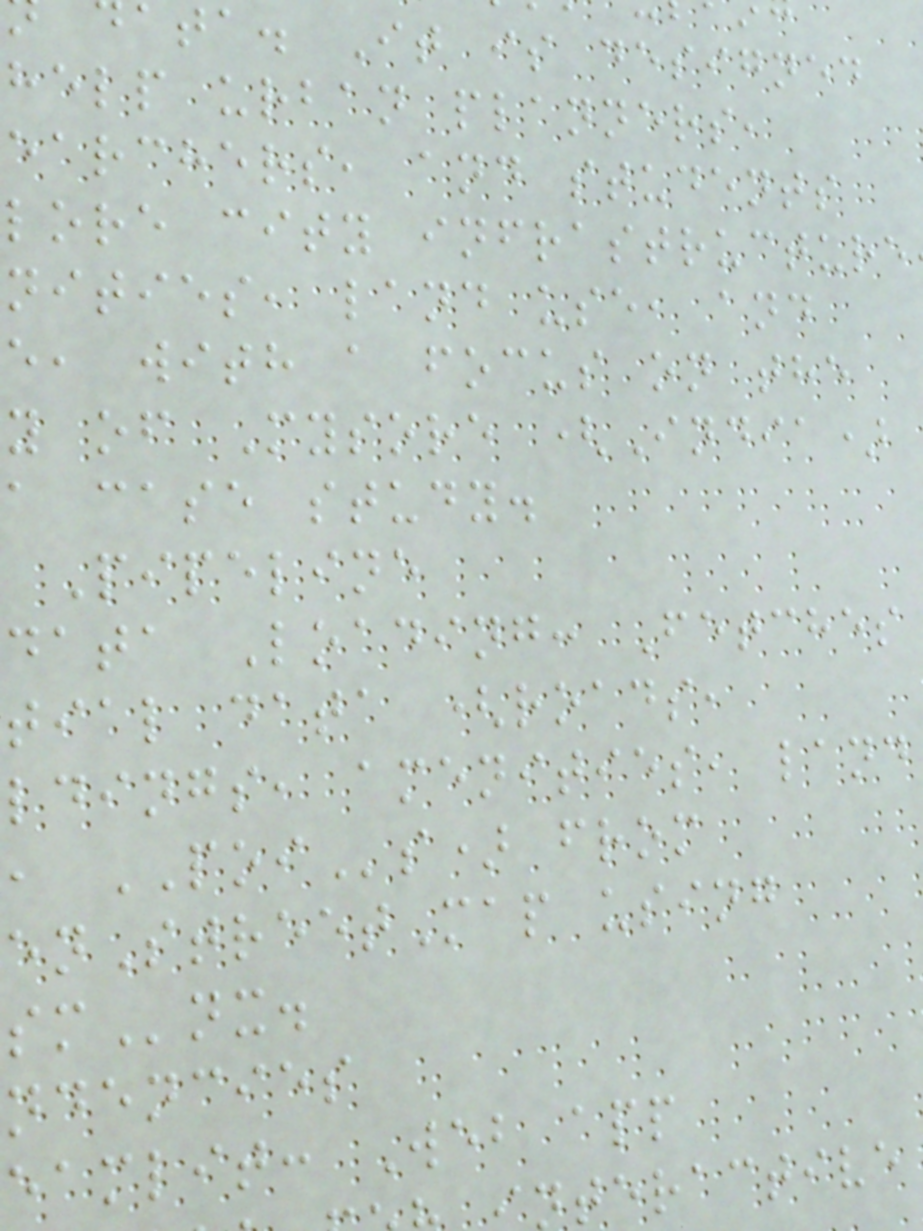ata. It is designed
help urban planners,
earchers, and students
lore city infrastructure
nities, land use, and
e, with a focus on the
y of Mysore (India)
a case study.
Pipeline
data Loading: Fetches
tial data (roads,
ldings, amenities, land
, POIs) from
enStreetMap using
ndencies
eamlit: Web app
teractive
